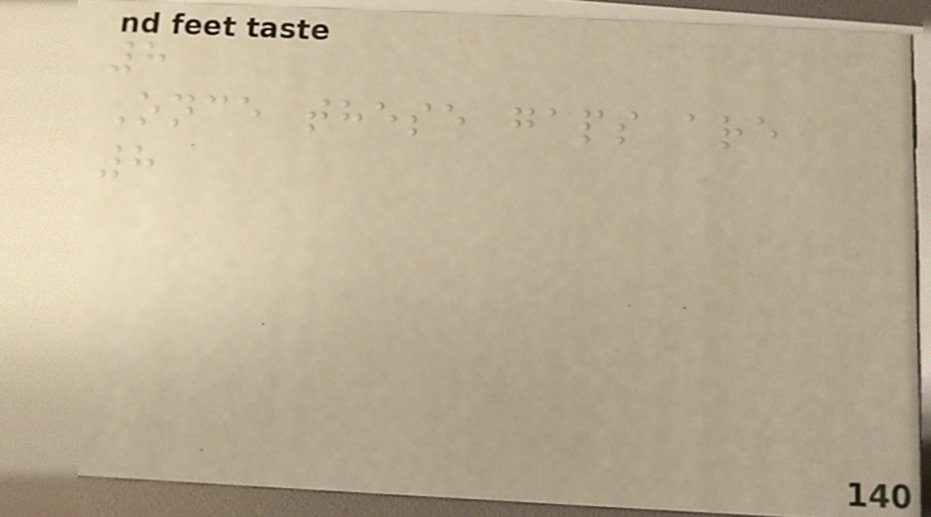8
Once these gaps are
8
